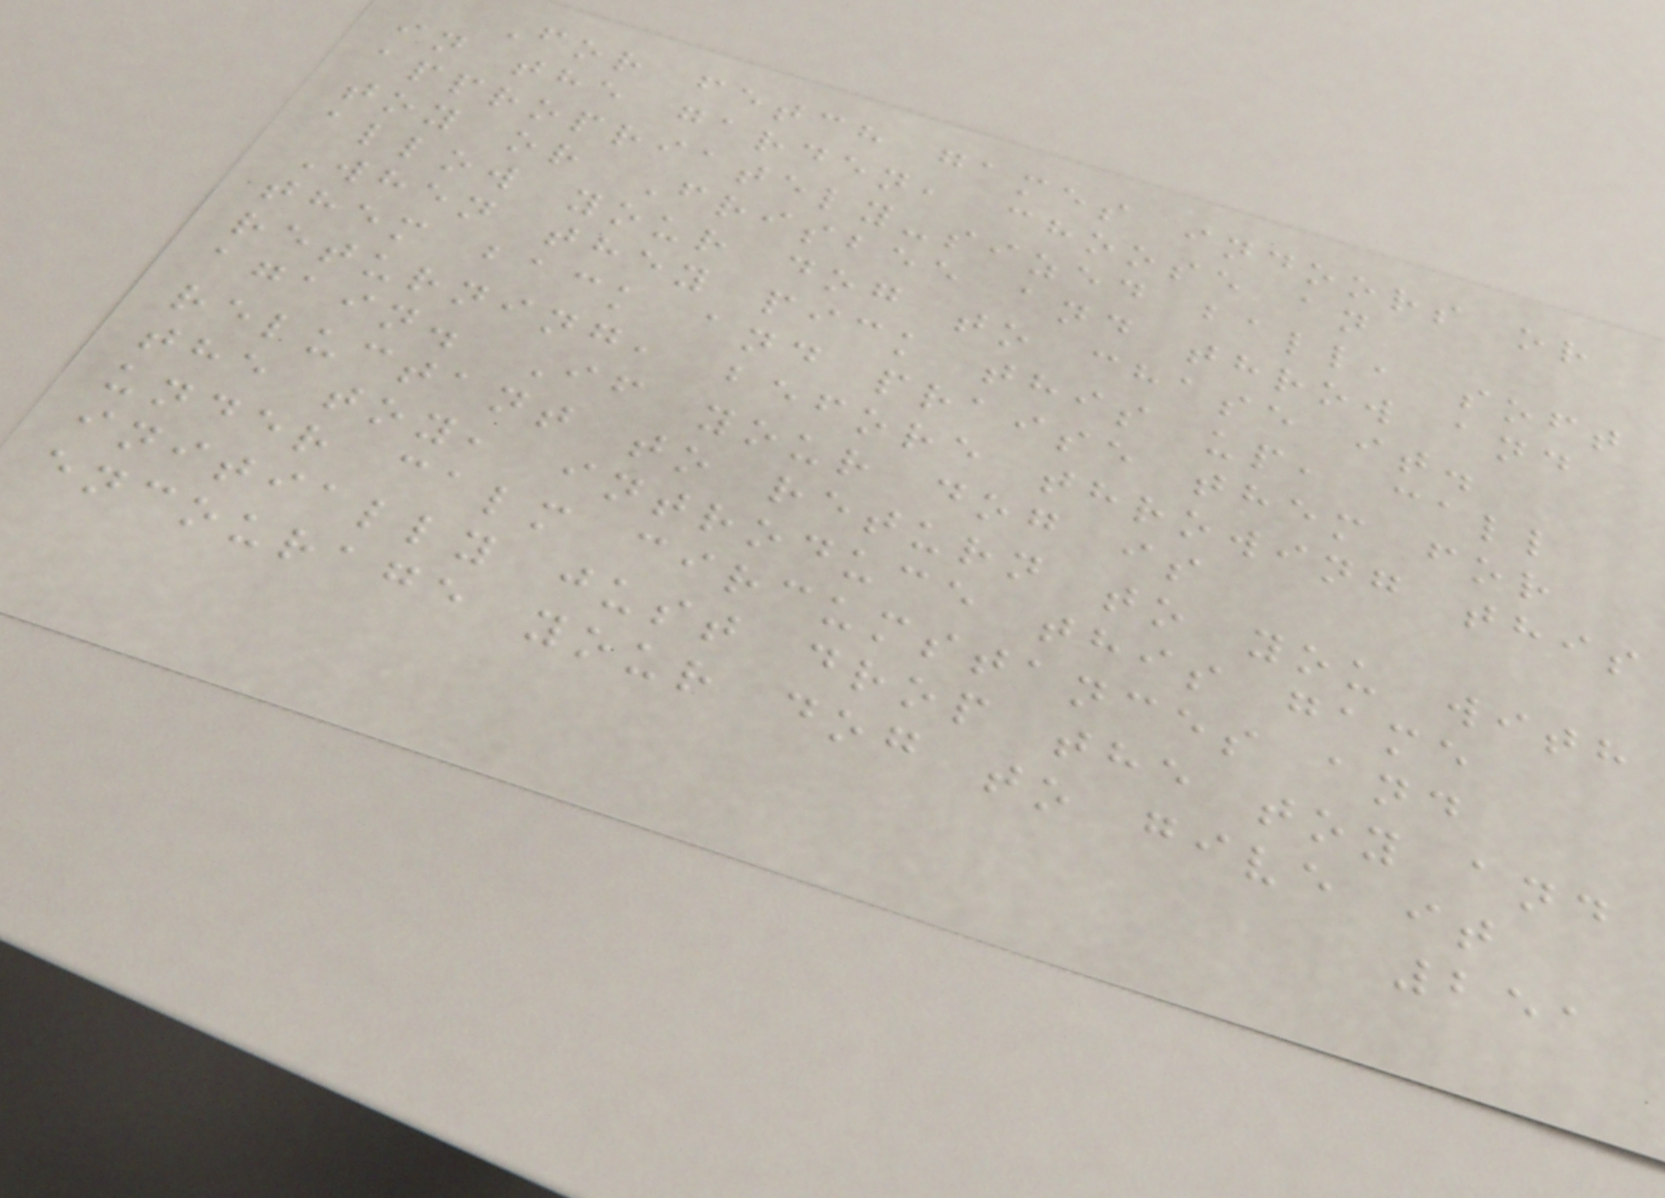For fetch games indoors or
in the garden, choose an
appropriately-sized ball, soft
toy or Frisbee and throw and
allow your dog to chase it.
When they pick this up, call
them back and praise them for
returning, before throwing this
again. If your dog is
reluctant to return to you with
the toy, introduce this game
under calm circumstances and
initially just drop the toy and
encourage your dog to give it
251
